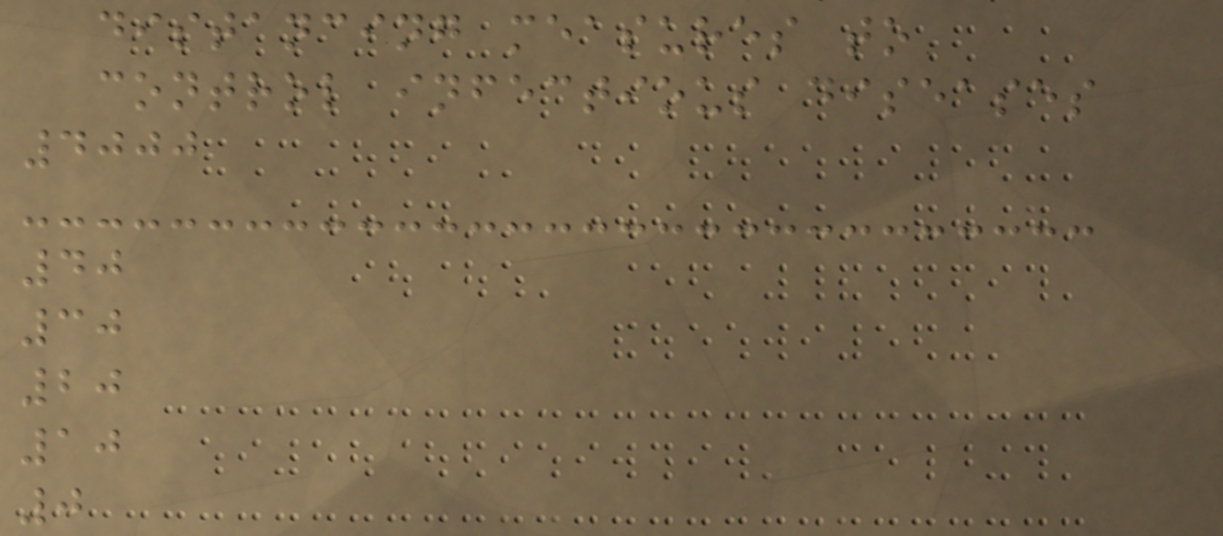distancing measures to
control infectious diseases
4000
40
30
20
10
0
